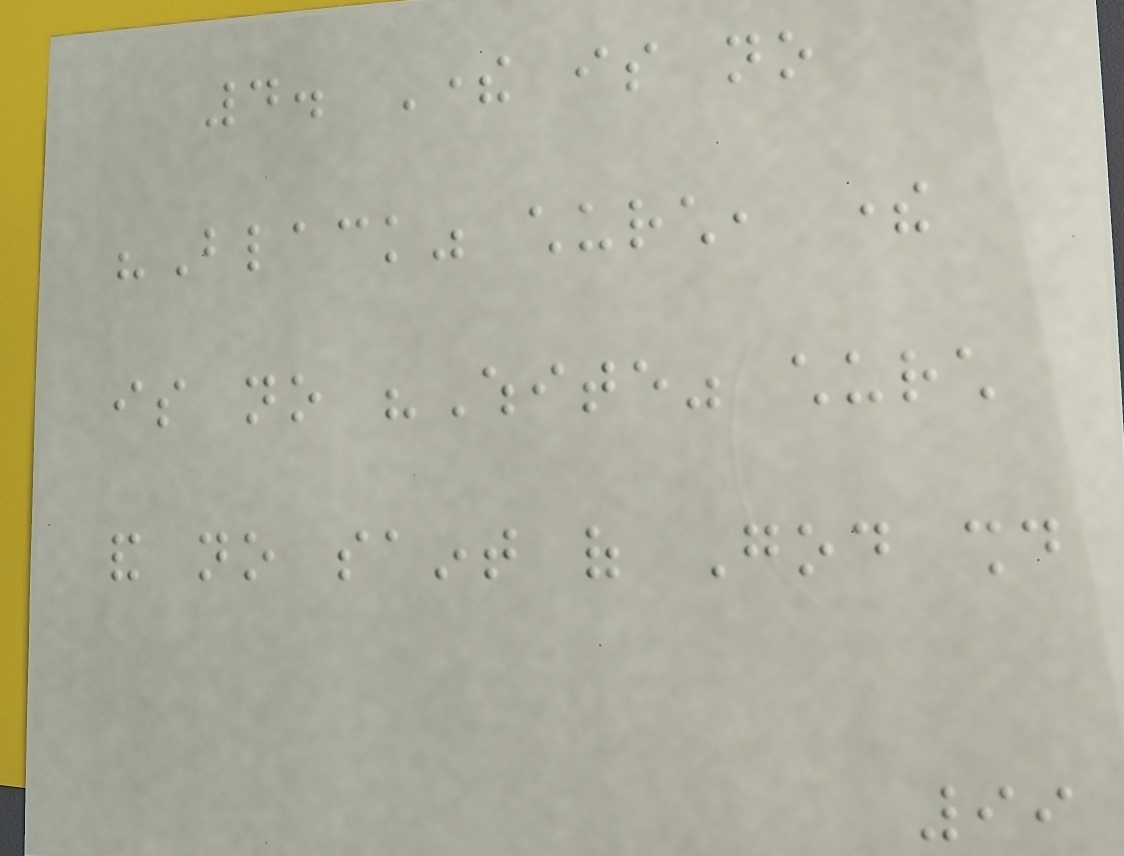4. There is no
"Black" church, there
is no "White" church
and no saint of God should
99
